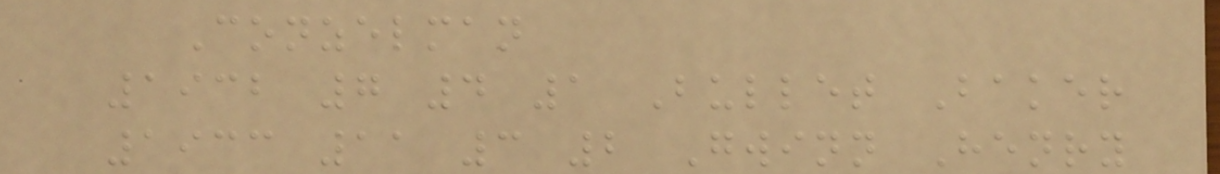Conzelman
1932 7 4 1 Bullet Baker
1933 11 3 2 Gwinn Henry
